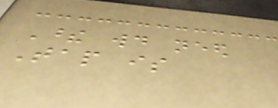These would need
Tap is
